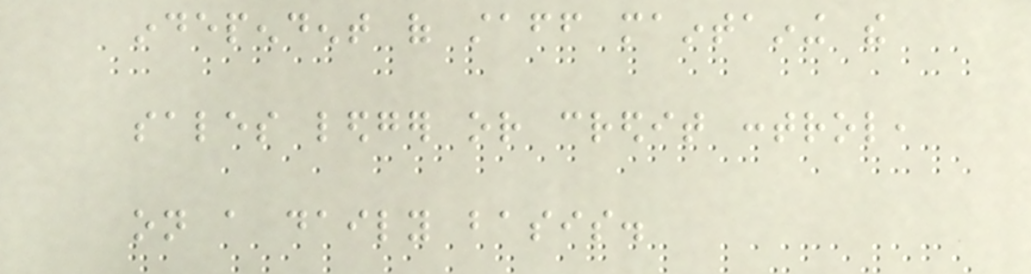independent of staff maintaining the
sales ledger or credit control,
on a daily basis.
